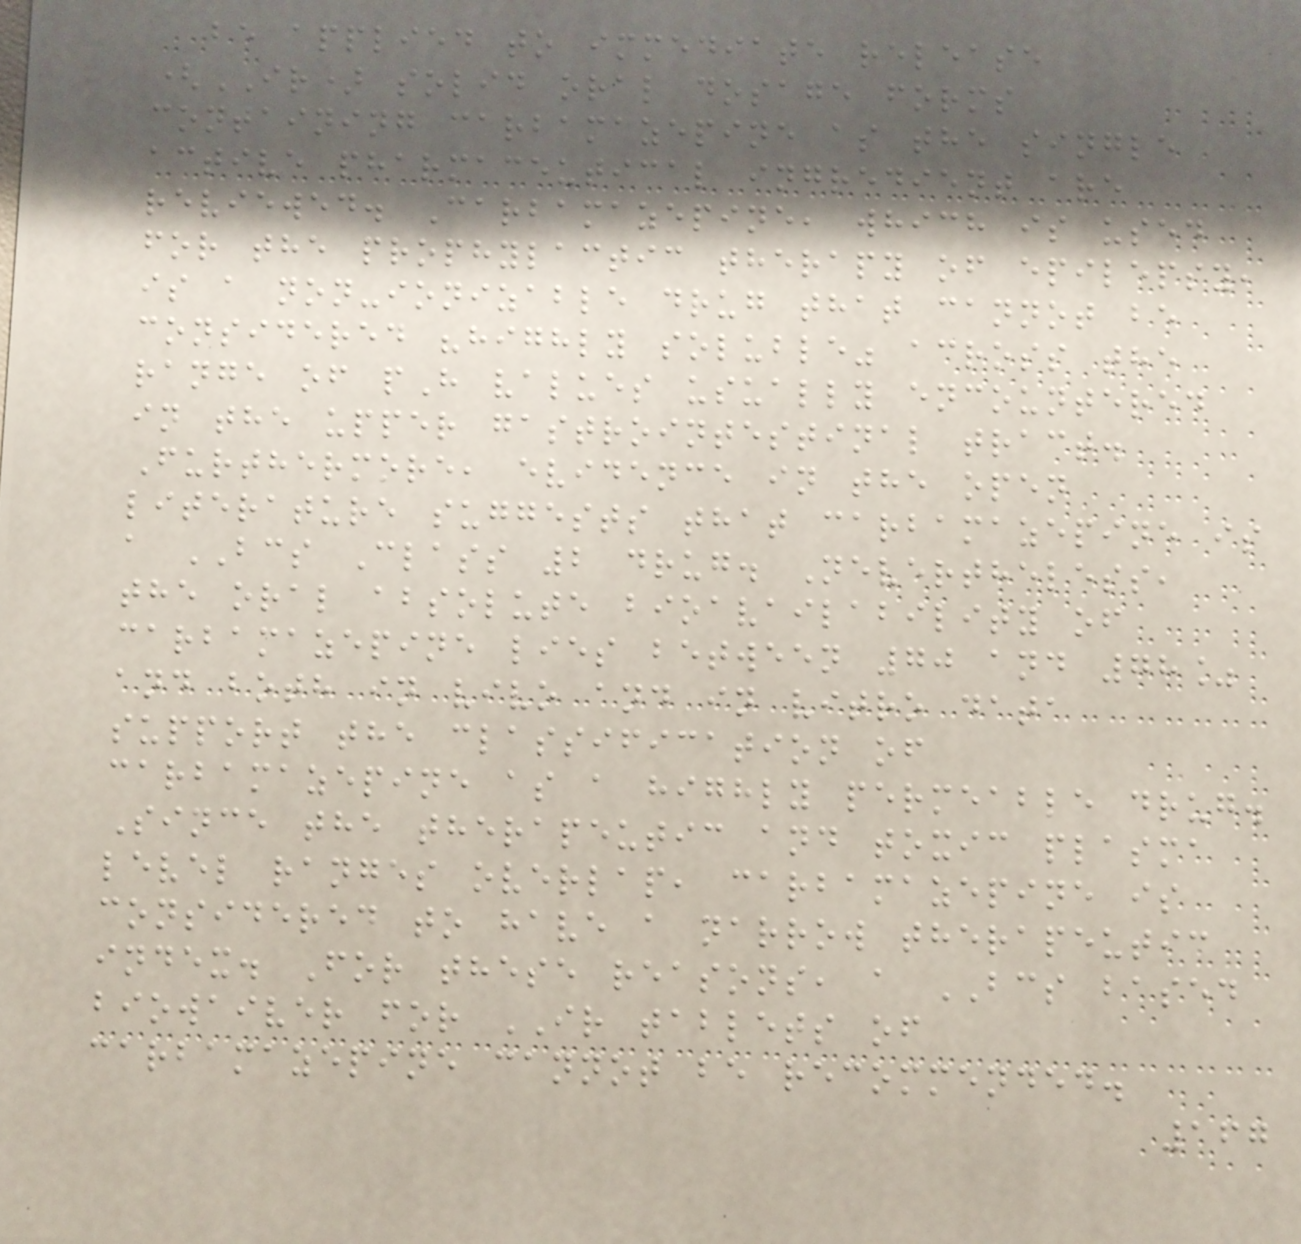be applied to immediate release
(IR) solid oral dosage forms
containing carbamazepine as the single
active pharmaceutical ingredient are
reviewed. Carbamazepine, which is used
for the prophylactic therapy of epilepsy,
is a non-ionizable drug that cannot be
considered "highly soluble" across the
range of pH values usually encountered
in the upper gastrointestinal tract.
Furthermore, evidence in the open
literature suggests that carbamazepine is
a BCS Class 2 drug. Nevertheless,
the oral absolute bioavailability of
carbamazepine lies between 70 and 78%
and both in vivo and in vitro data
support the classification of
carbamazepine as a highly permeable drug.
Since the therapeutic and toxic plasma
level ranges overlap, carbamazepine is
considered to have a narrow therapeutic
index. For these reasons, a BCS based
biowaiver for IR tablets of
carbamazepine cannot be recommended.
167
